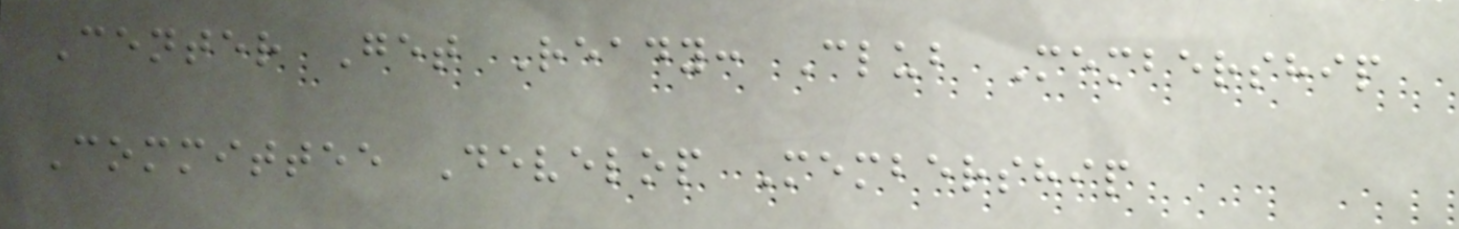Center Get Ready: Club Membership
Committee Develop Membership
